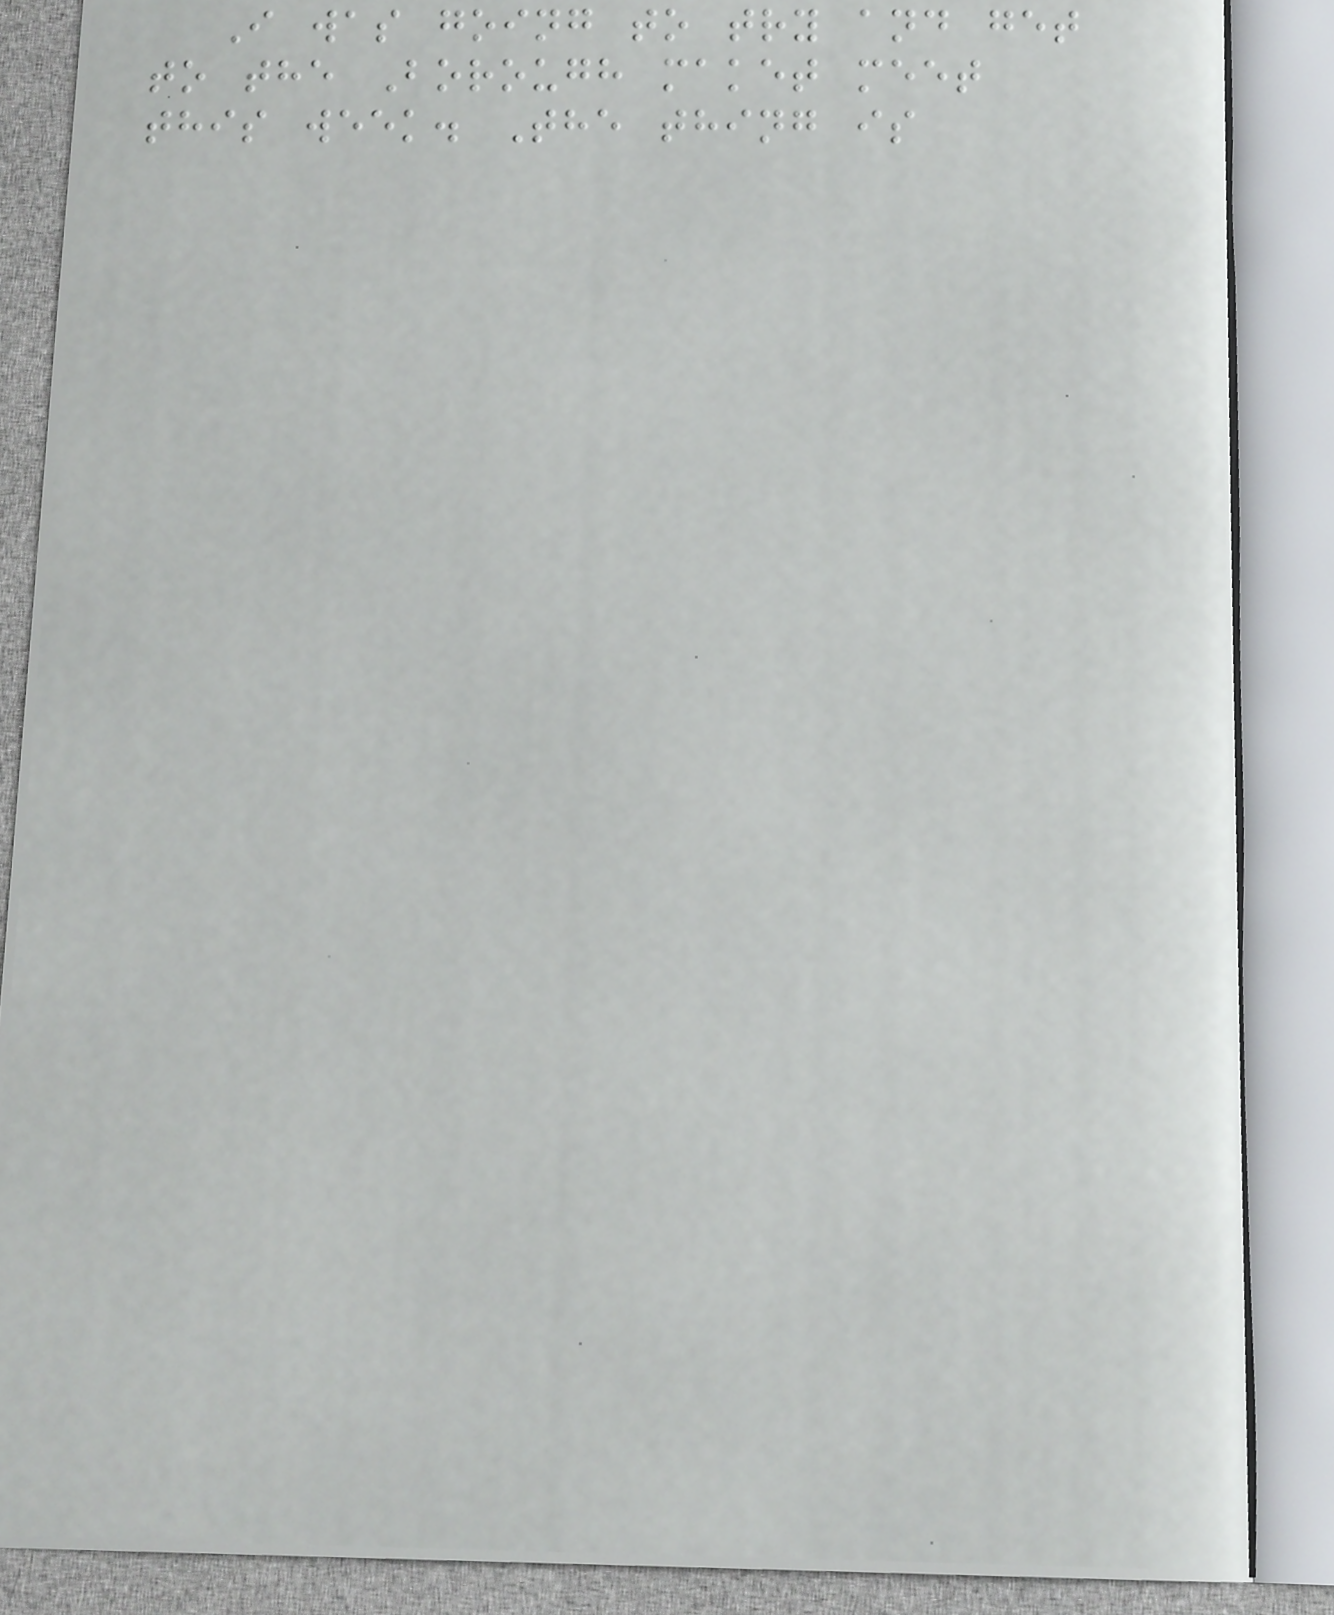I was going to try and get
to the Borough maket meet
this week. The thing is
